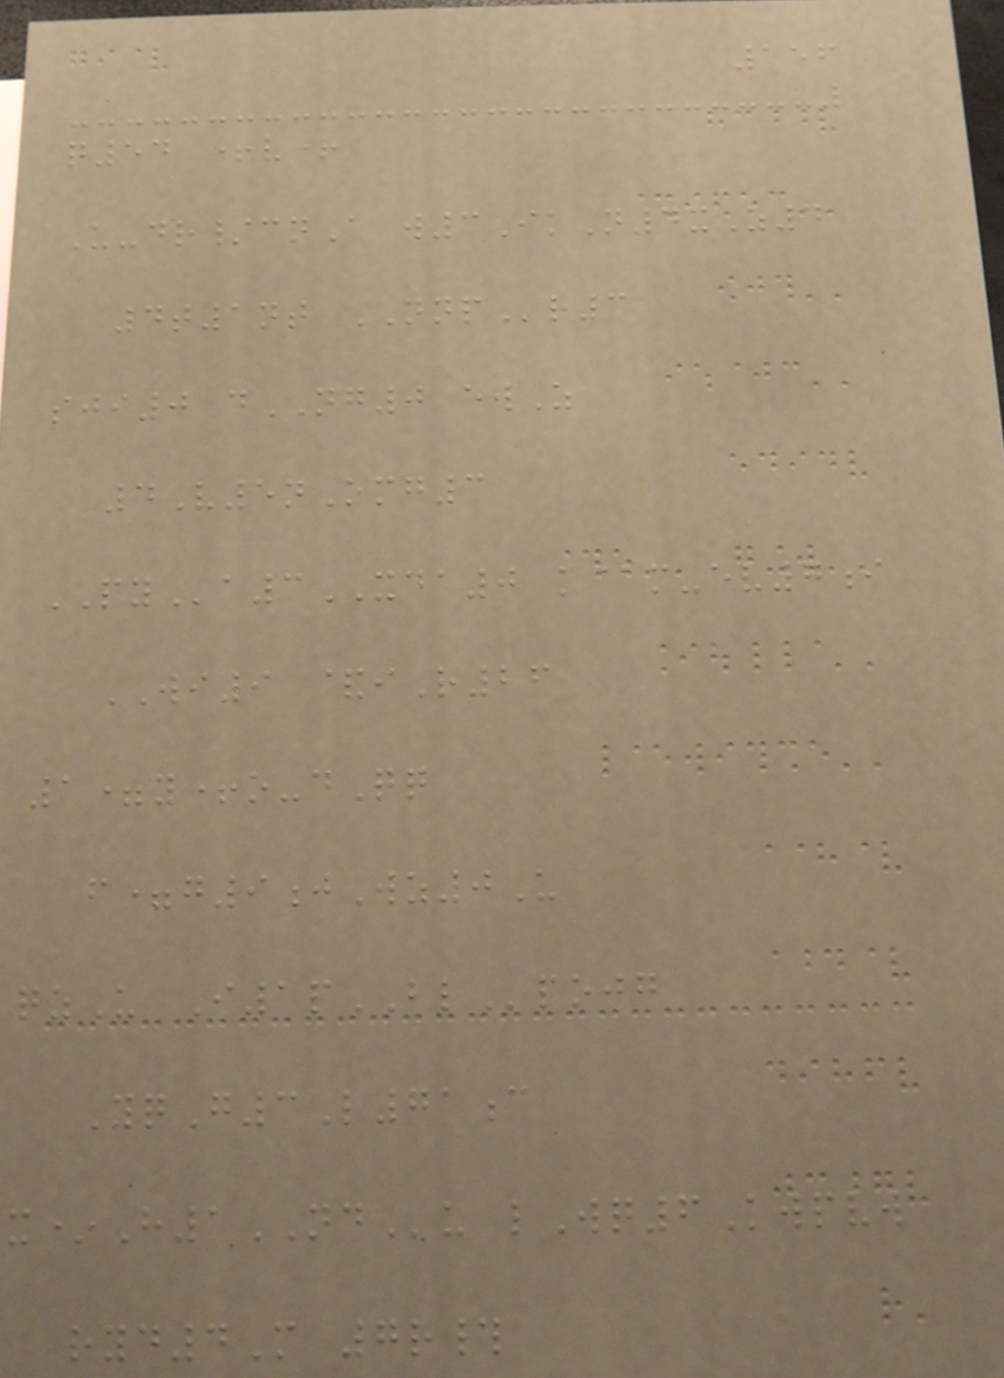156
q54 +v+
U-dr/cnA w3IkN4xZ4
4t1nt NNPr3
sji0 dNG0 ewZ
4V5nOmg3
PYa3XDA0 k@m-ev7i
WI9 &iR26
1=y+o-dQq
f=g9jWz0U
qzU I1pBLpojg
YqG3L71c
x*H1NDu lWq6Kwpvw
ryd4M 7r#
